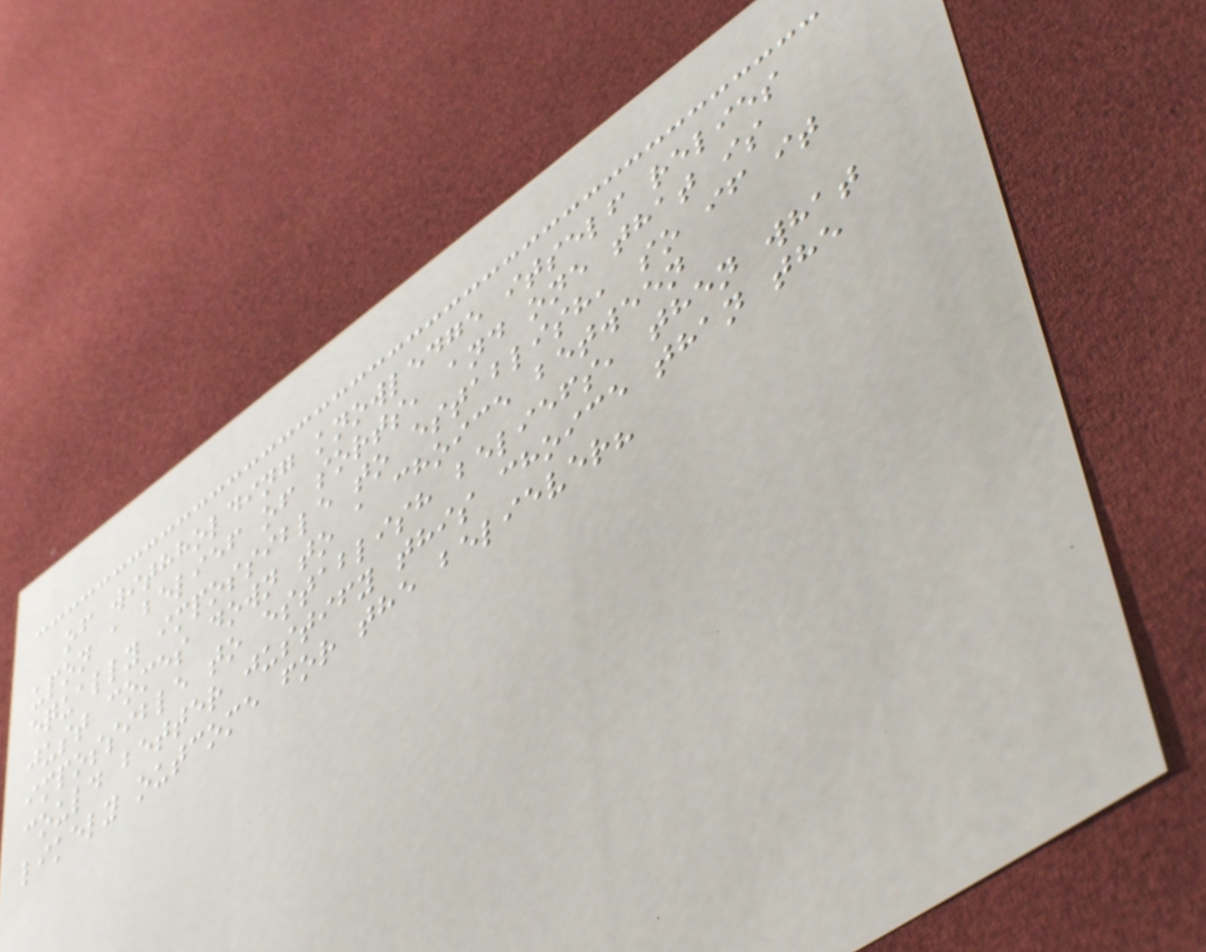of withholding knowledge itself relies
upon a belief of sorts, and one that is
equally impossible to establish, so if it
just comes down to a choice between
impossible to establish beliefs, then what
could better justify this choice than the
likely outcome for the believer?
